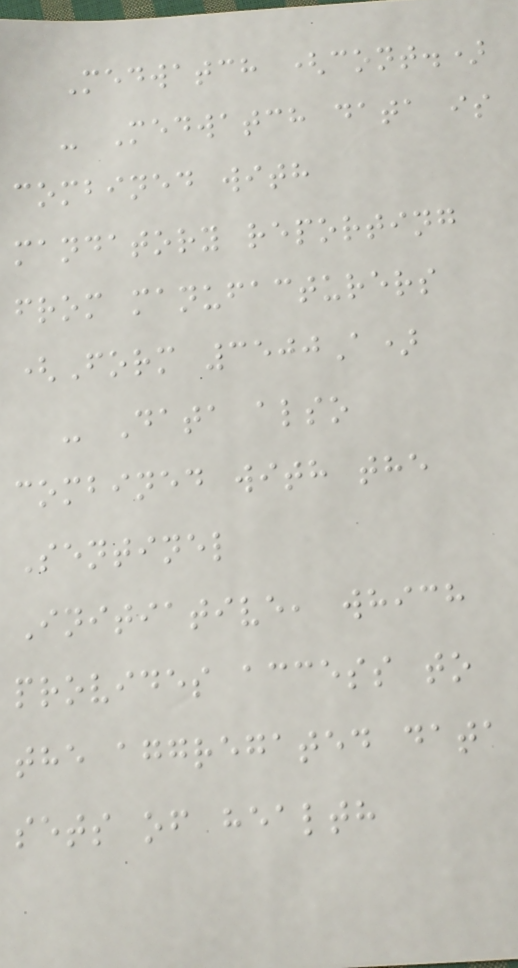Medwatch (cont.)
- Medwatch data is
combined with
mandatory reporting
from manufacturers
(Form 3500A)
- Data also
combined with the
Sentinel
Initiative, which
provides access to
the aggregated data
sets of health
